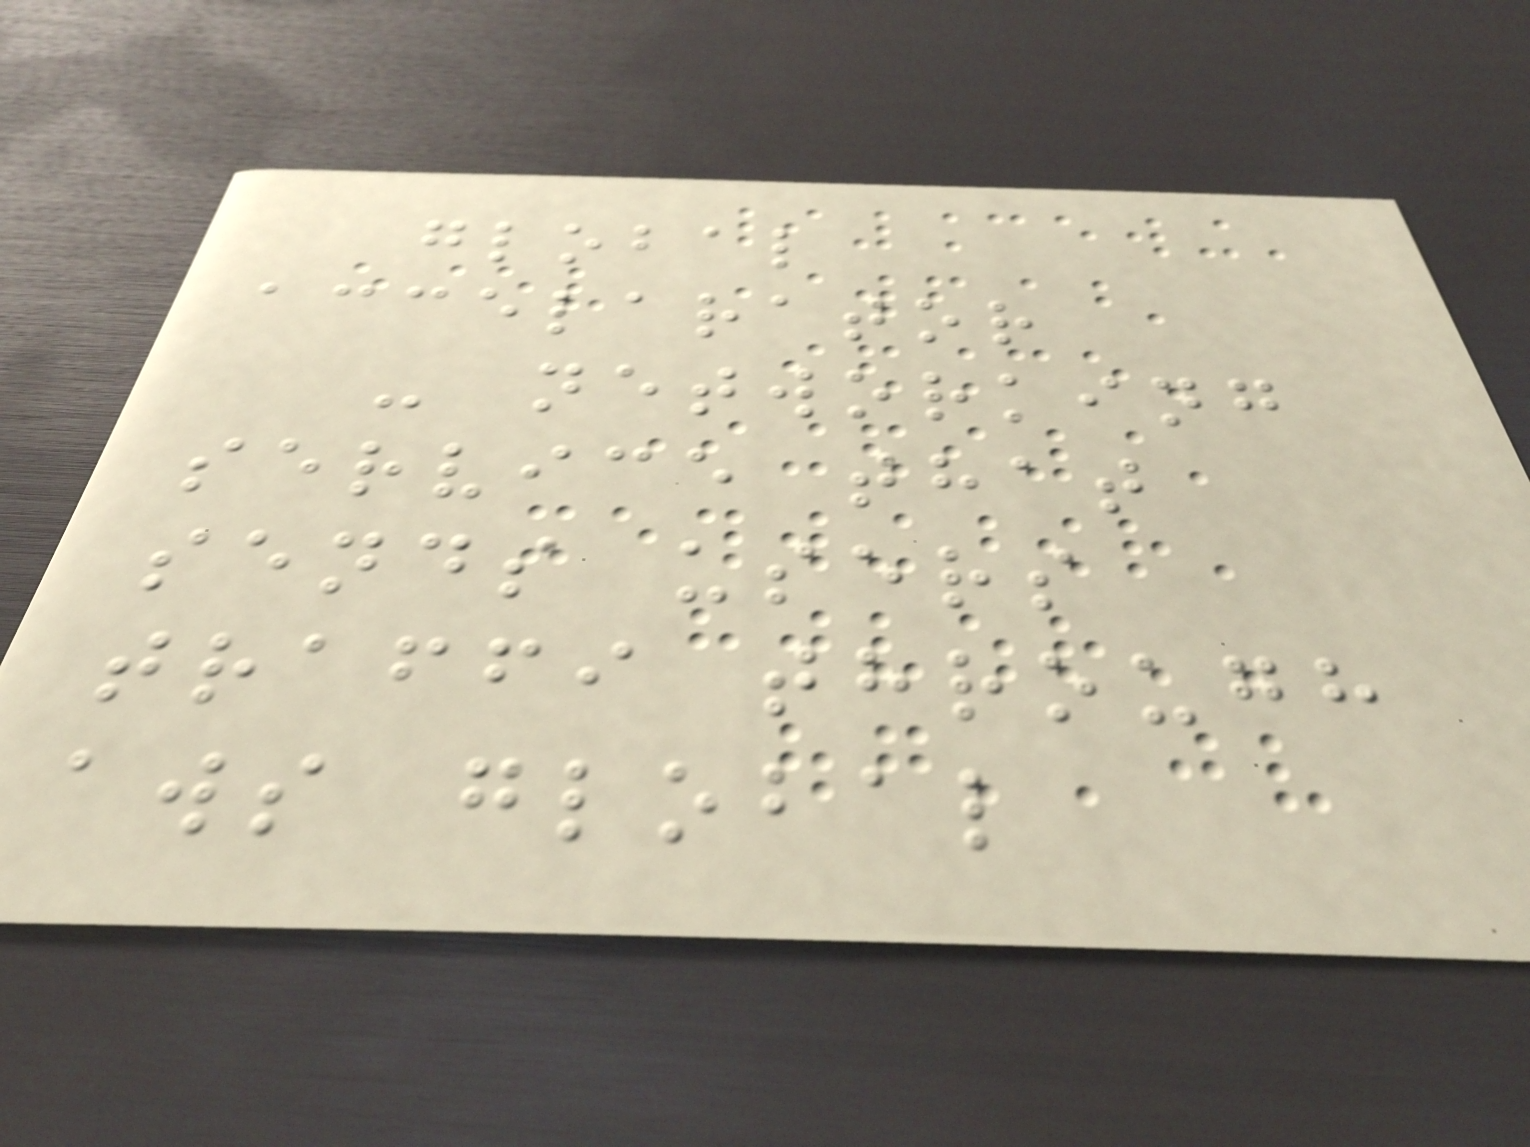global
accelarator
- networking
service that
sends users
traffi through
aws global
